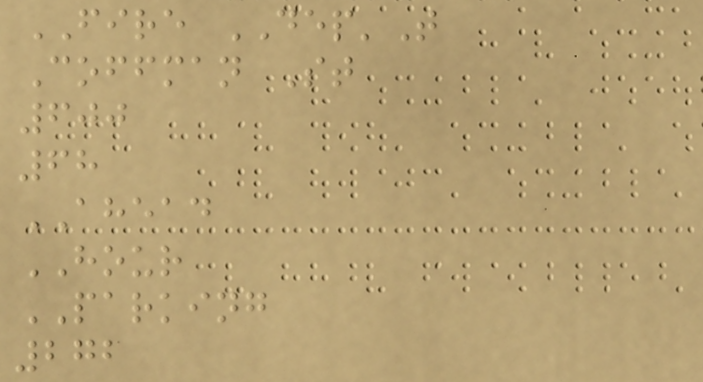FIRE DEP'T
Coffman St
600
68
AHEAD
HOUR
PARKING
272
